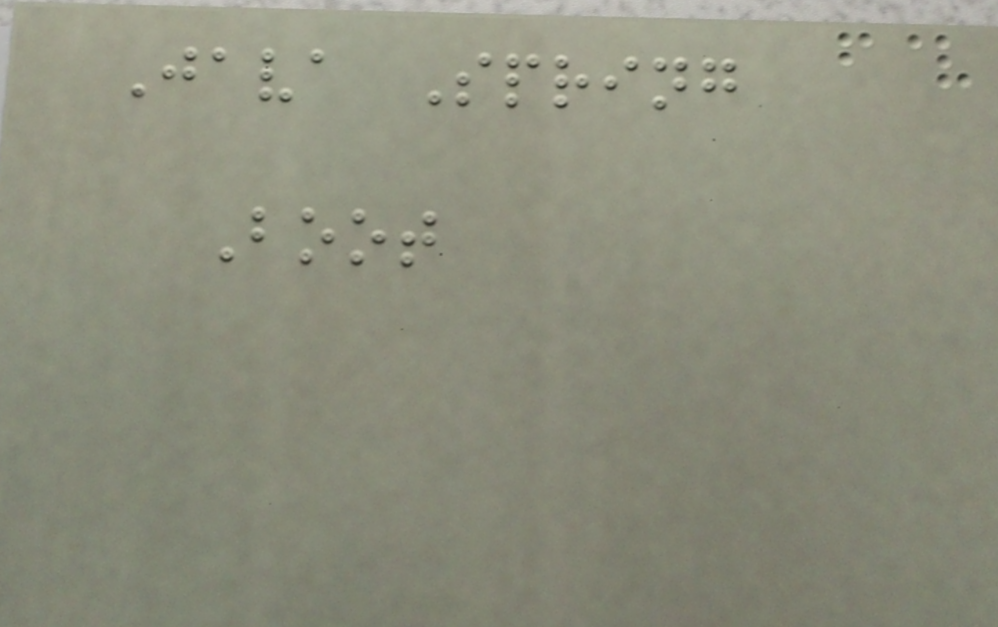Java Spring
Boot
